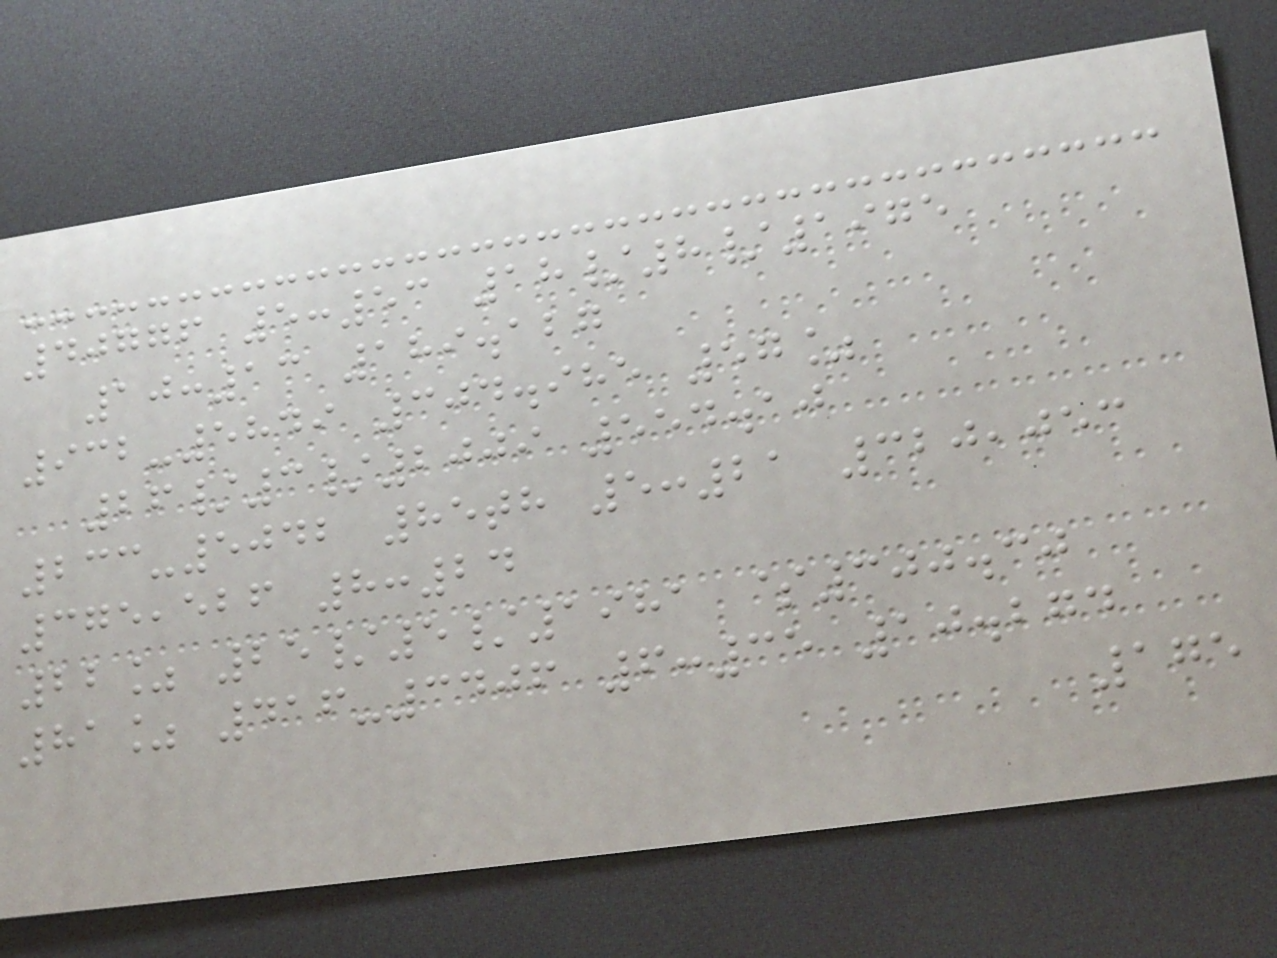40776 5:53 18/8/1975
10:13 189.127
932-5849 304.985 57%
26/3/2009 554.10
233-5042 85th 5:21 320,053
375,526 8:24
22% 25/5/1981 $300.30
81% 416-3406 6:35 10.274
175
